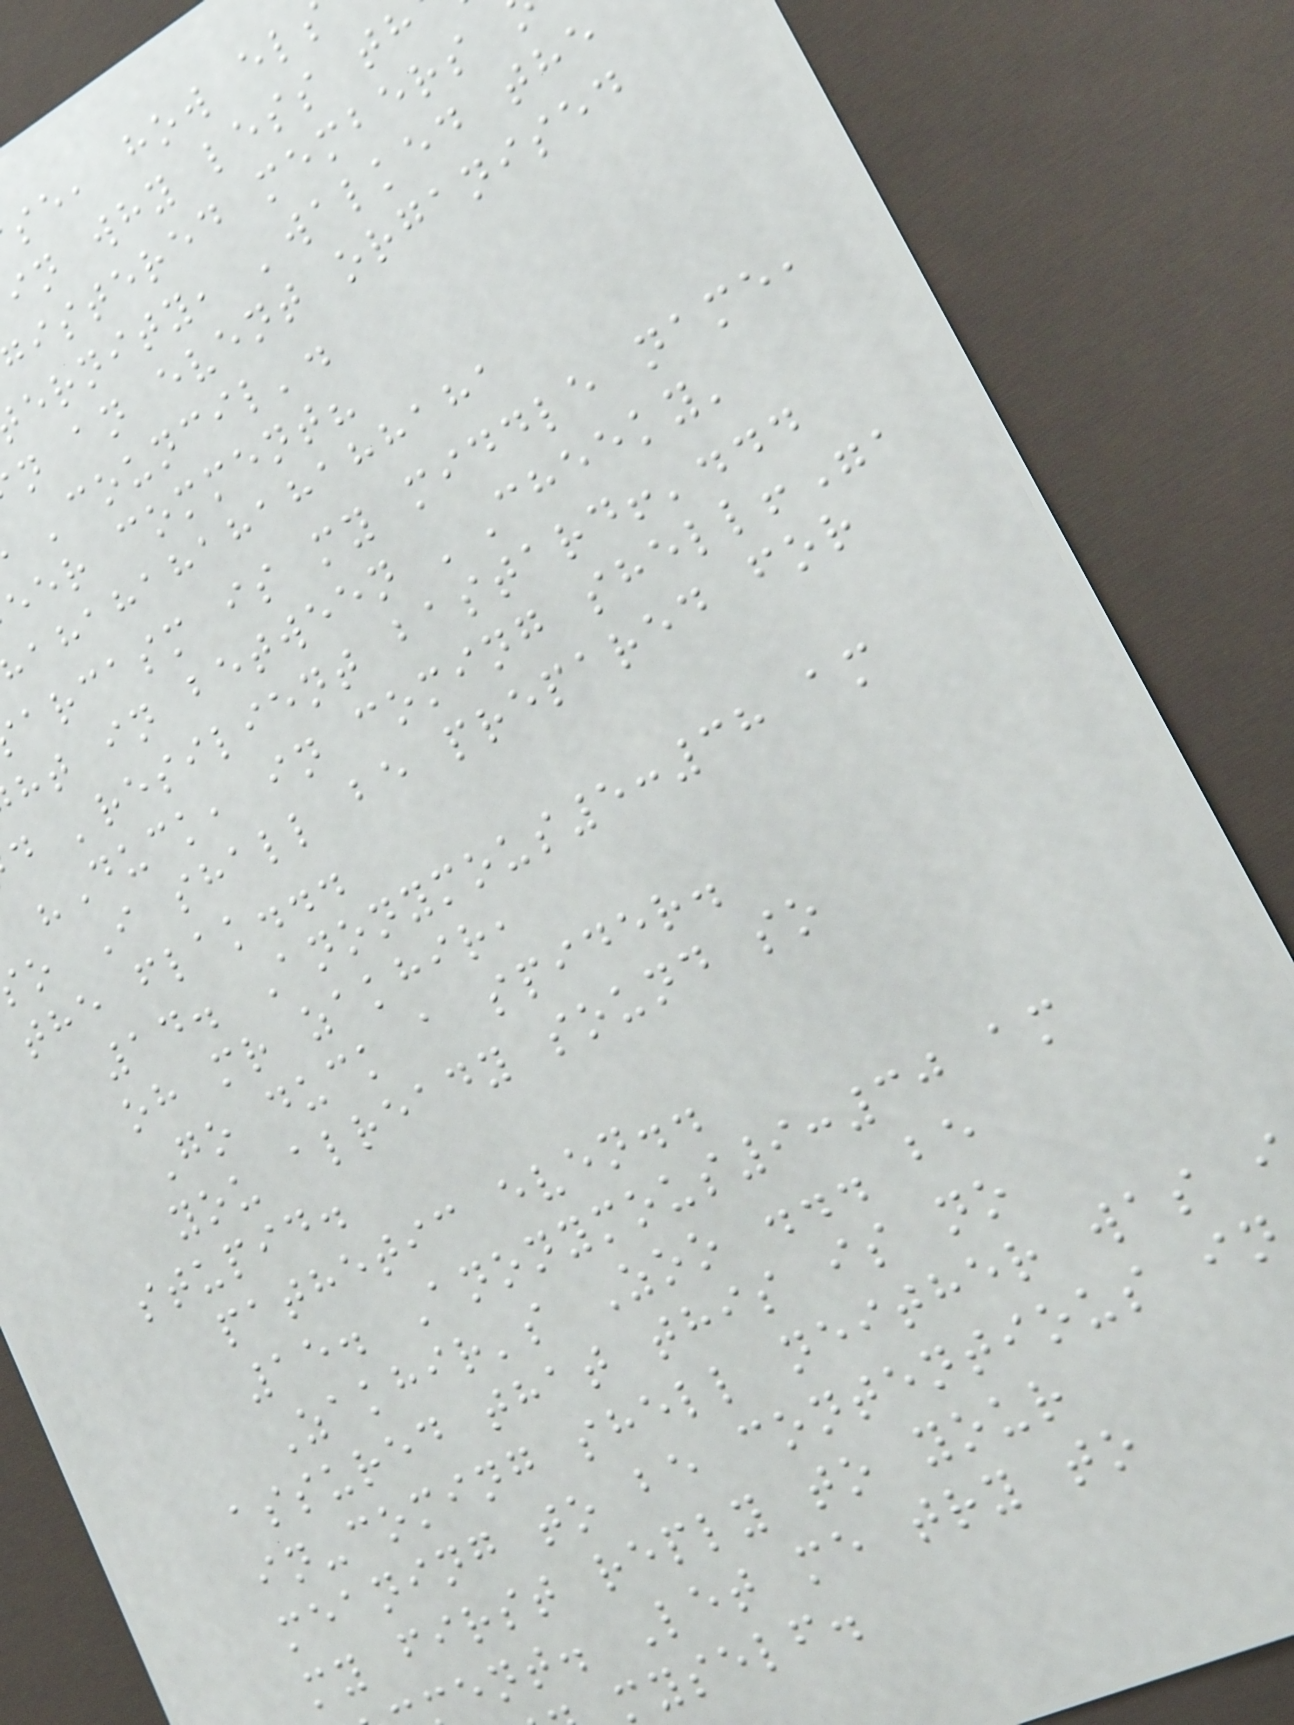se, how el
in why less th
istered members
ernity, 'walked the
n an event organised
'council'.
eer comment?
ahahahahahahhaha
arcasm is my middle name,
ht in between 'Cheeky'
d 'resilient bastard!'...
"Duck, in coming shell!",
o I shall be prepared for
the flak...
14. Anonymous5:38 am
oh mr zakhir,
Go duck a spider.
you already sound so
stupid.
pathetic even..
15. Anonymous9:30 am
Zakhir's Zoo ... be
assured that this is no
in-coming shell neither was i
meaning to be contentious in
my first reply to your
ent. Let me try to
myself.
